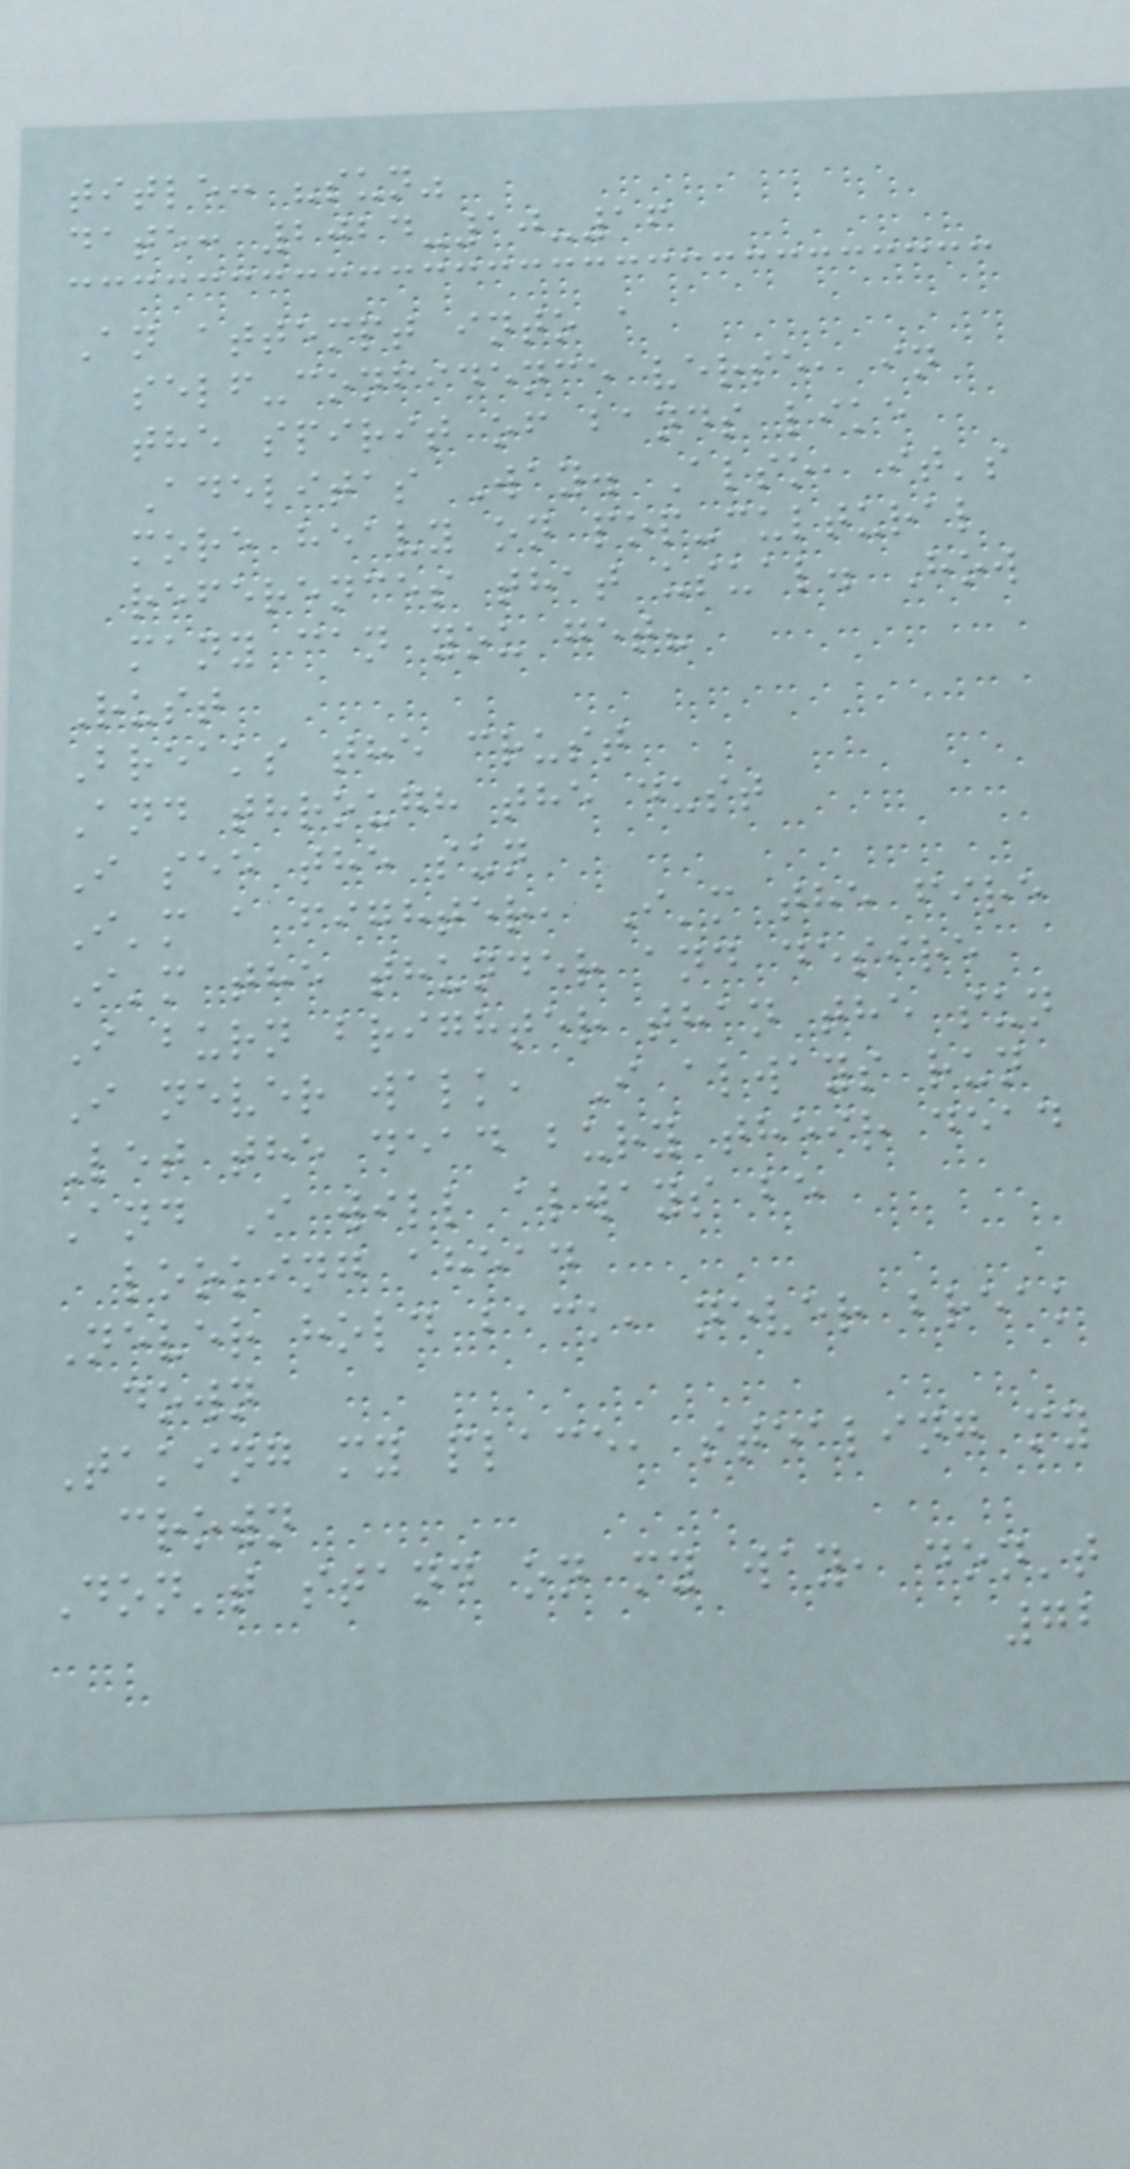title: "sun"
date: 2024-10-16
An attempt into a
self-confidence verse, in
the spirit of bands like
Adelitas Way. Also, it's
more heavy on pop-cultural
references that usual. How
many can you get?
Rust
Breaks the crust
And through the dust
I see the sun
I'm a fighter, I'm the fire
I'm the thunder and desire
I burn brighter than the sun
I never walk, I always run
Let the dead bury their dead
And I will always be
looking ahead
Never hold back, never break
down
Taking my place, stealing my
crown
Don't stand on my way, don't
72
